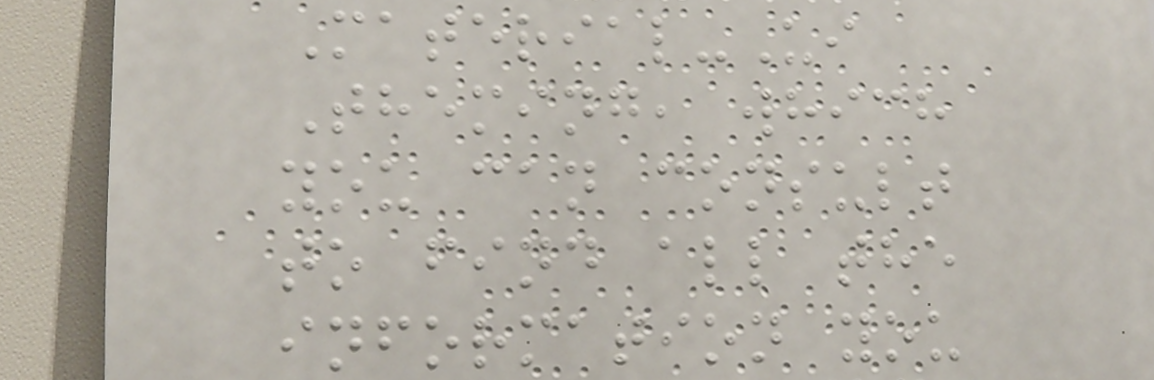Material-Ui
Theming, which
you can consult
to find all the
information you
